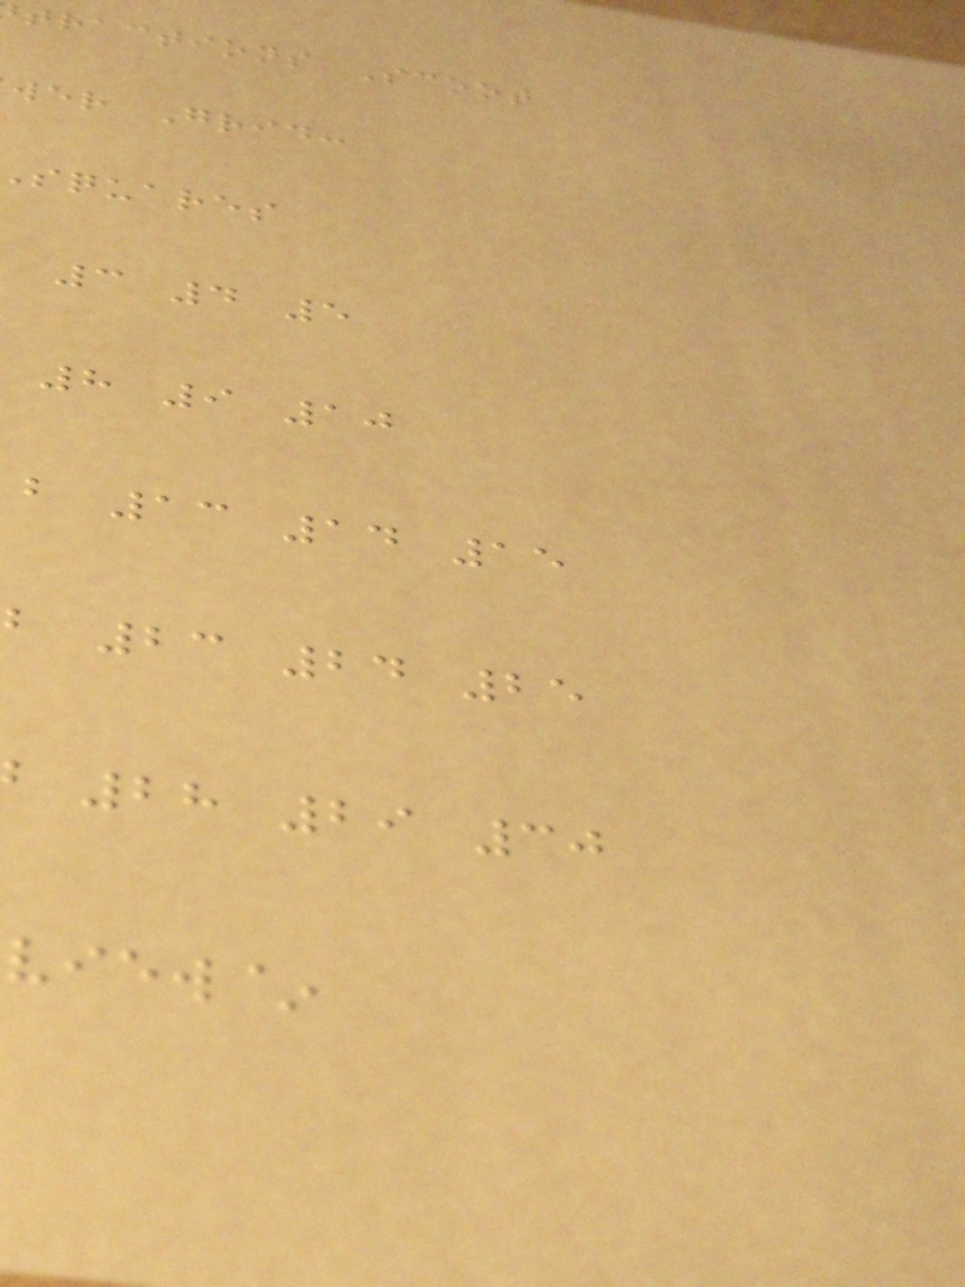tractions Scoot
wer Grid:
squares
3 4 5
8 9 10
b 13 14 15
b 23 24 25
28 29 30
view~
